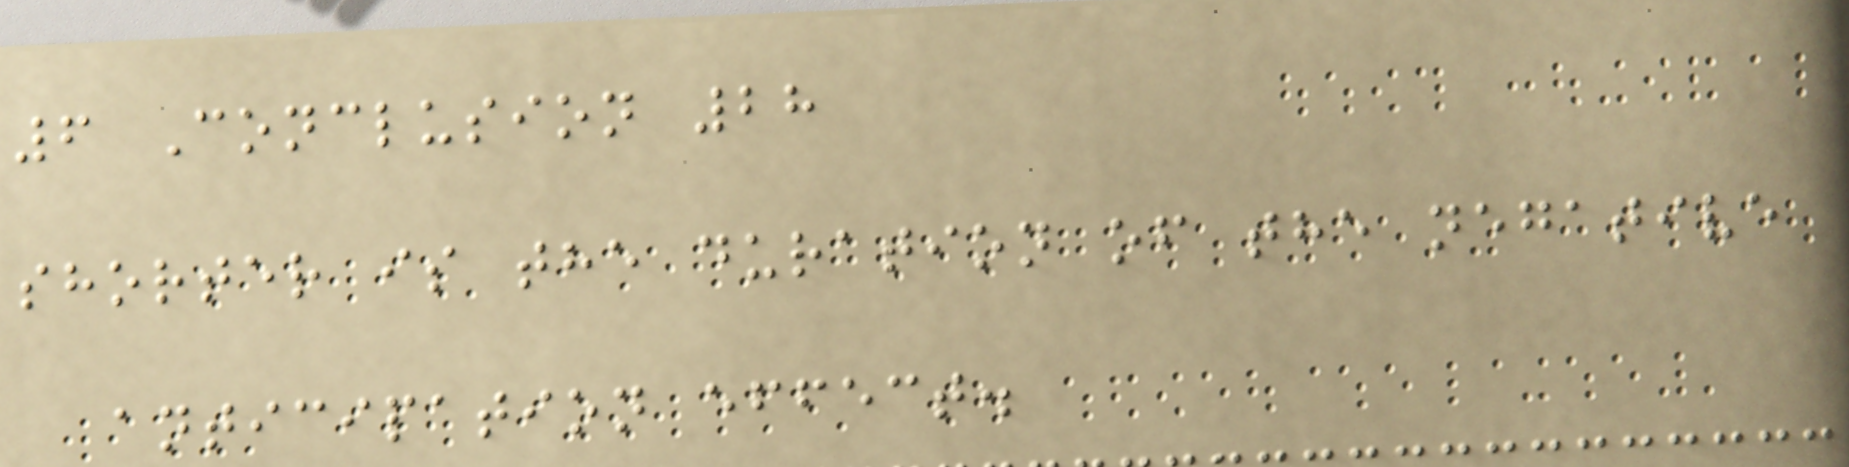6 Conclusion 28
shorter is the duration of the negative
anticipation effect.
